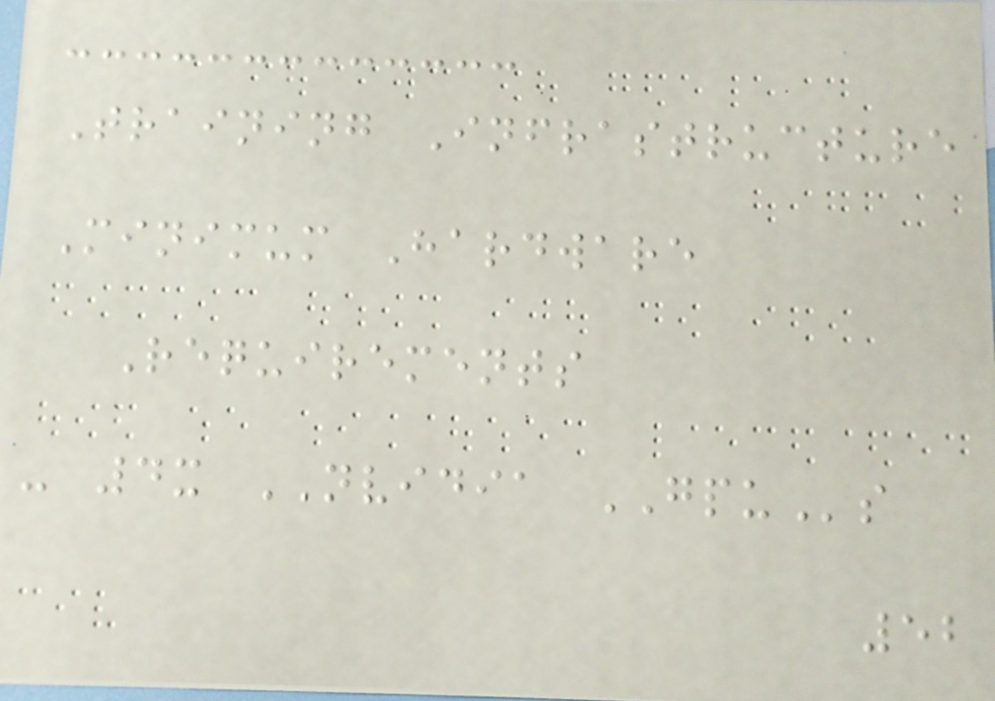Training Infrastructure
Minimum Hardware
Requirements
- 4x NVIDIA GPUs
52
